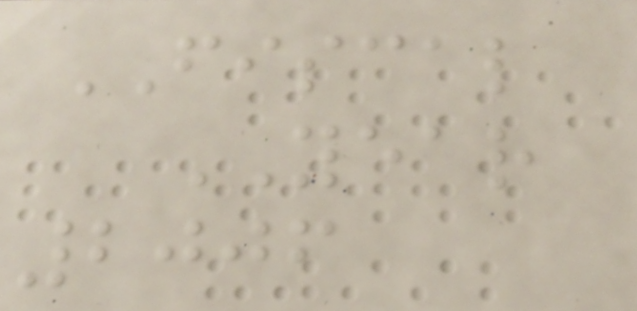FISCAL
YEAR
2006
